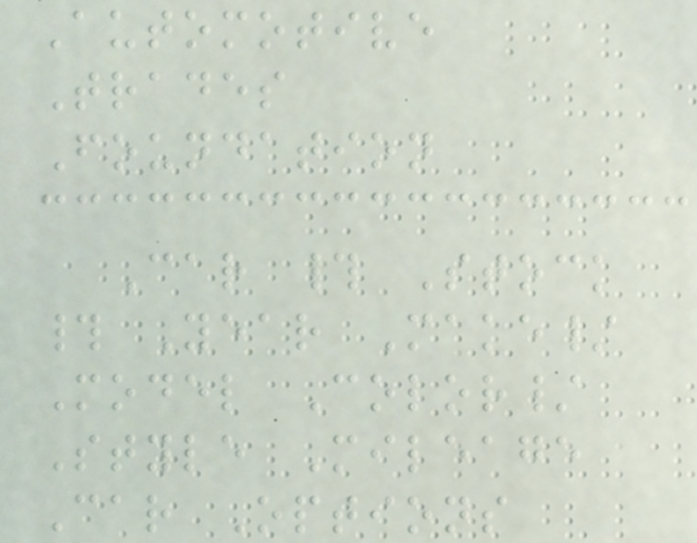Automotive
Trades
Foundation
Car # Stock
# Year Make/
Model Color/
Style Mileage
Car Options
